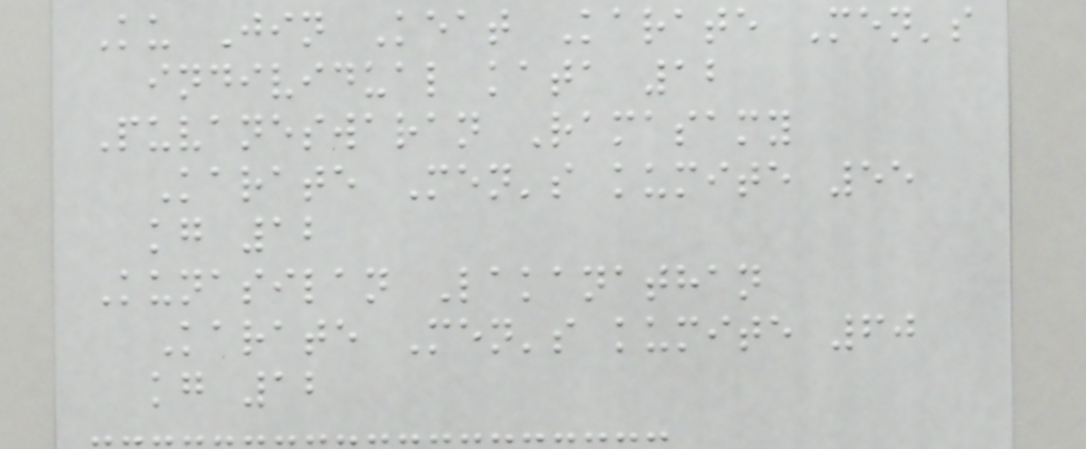Ku Jin Keat Karate Men's
individual kata 12
Puvaneswaran Ramasamy
Karate Men's kumite 55
kg 12
Kunasilan Lakanathan
Karate Men's kumite 60
kg 12
